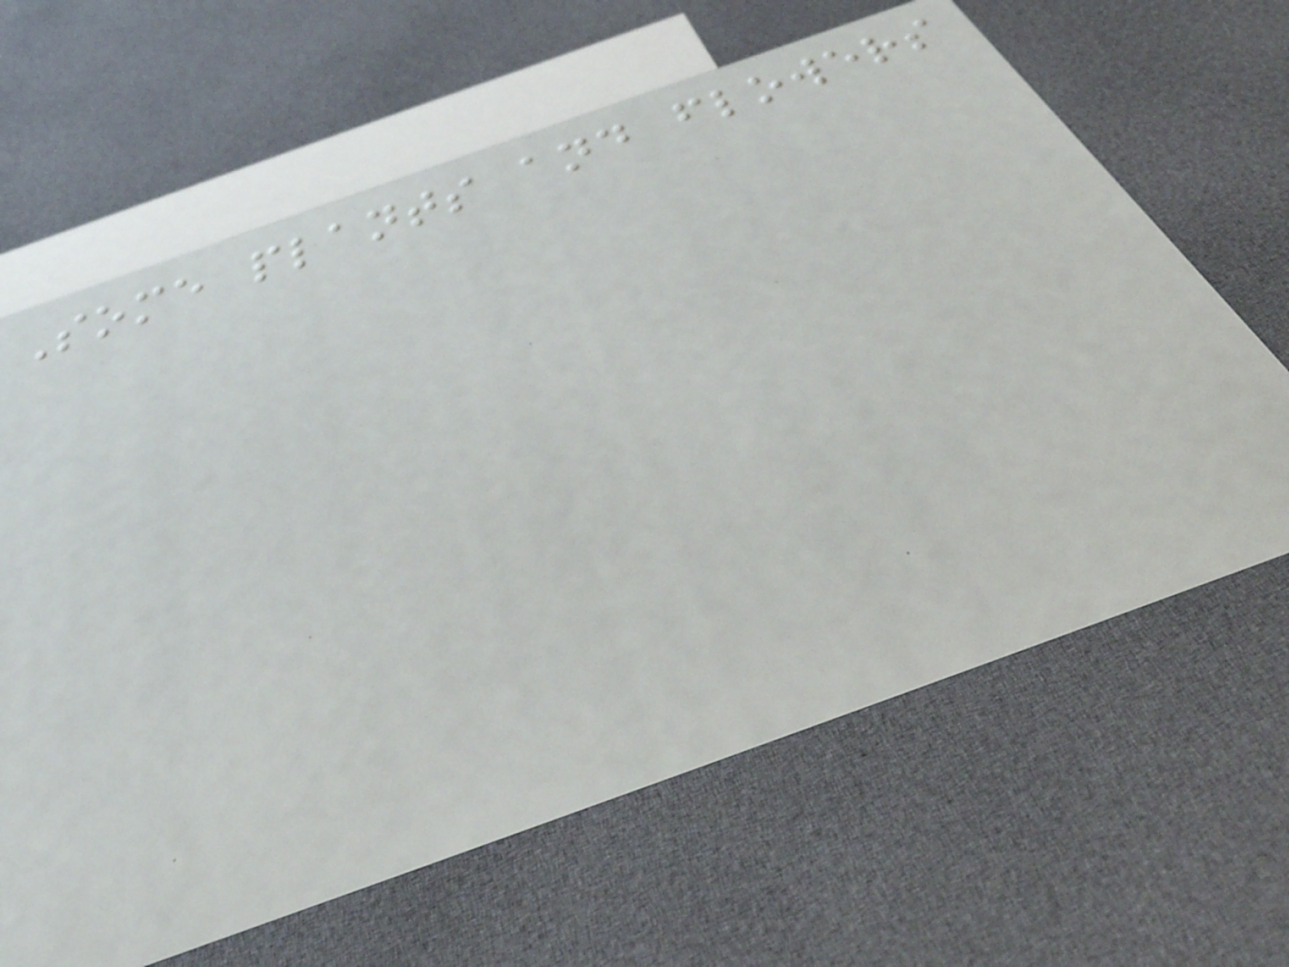Some plants and flowers
